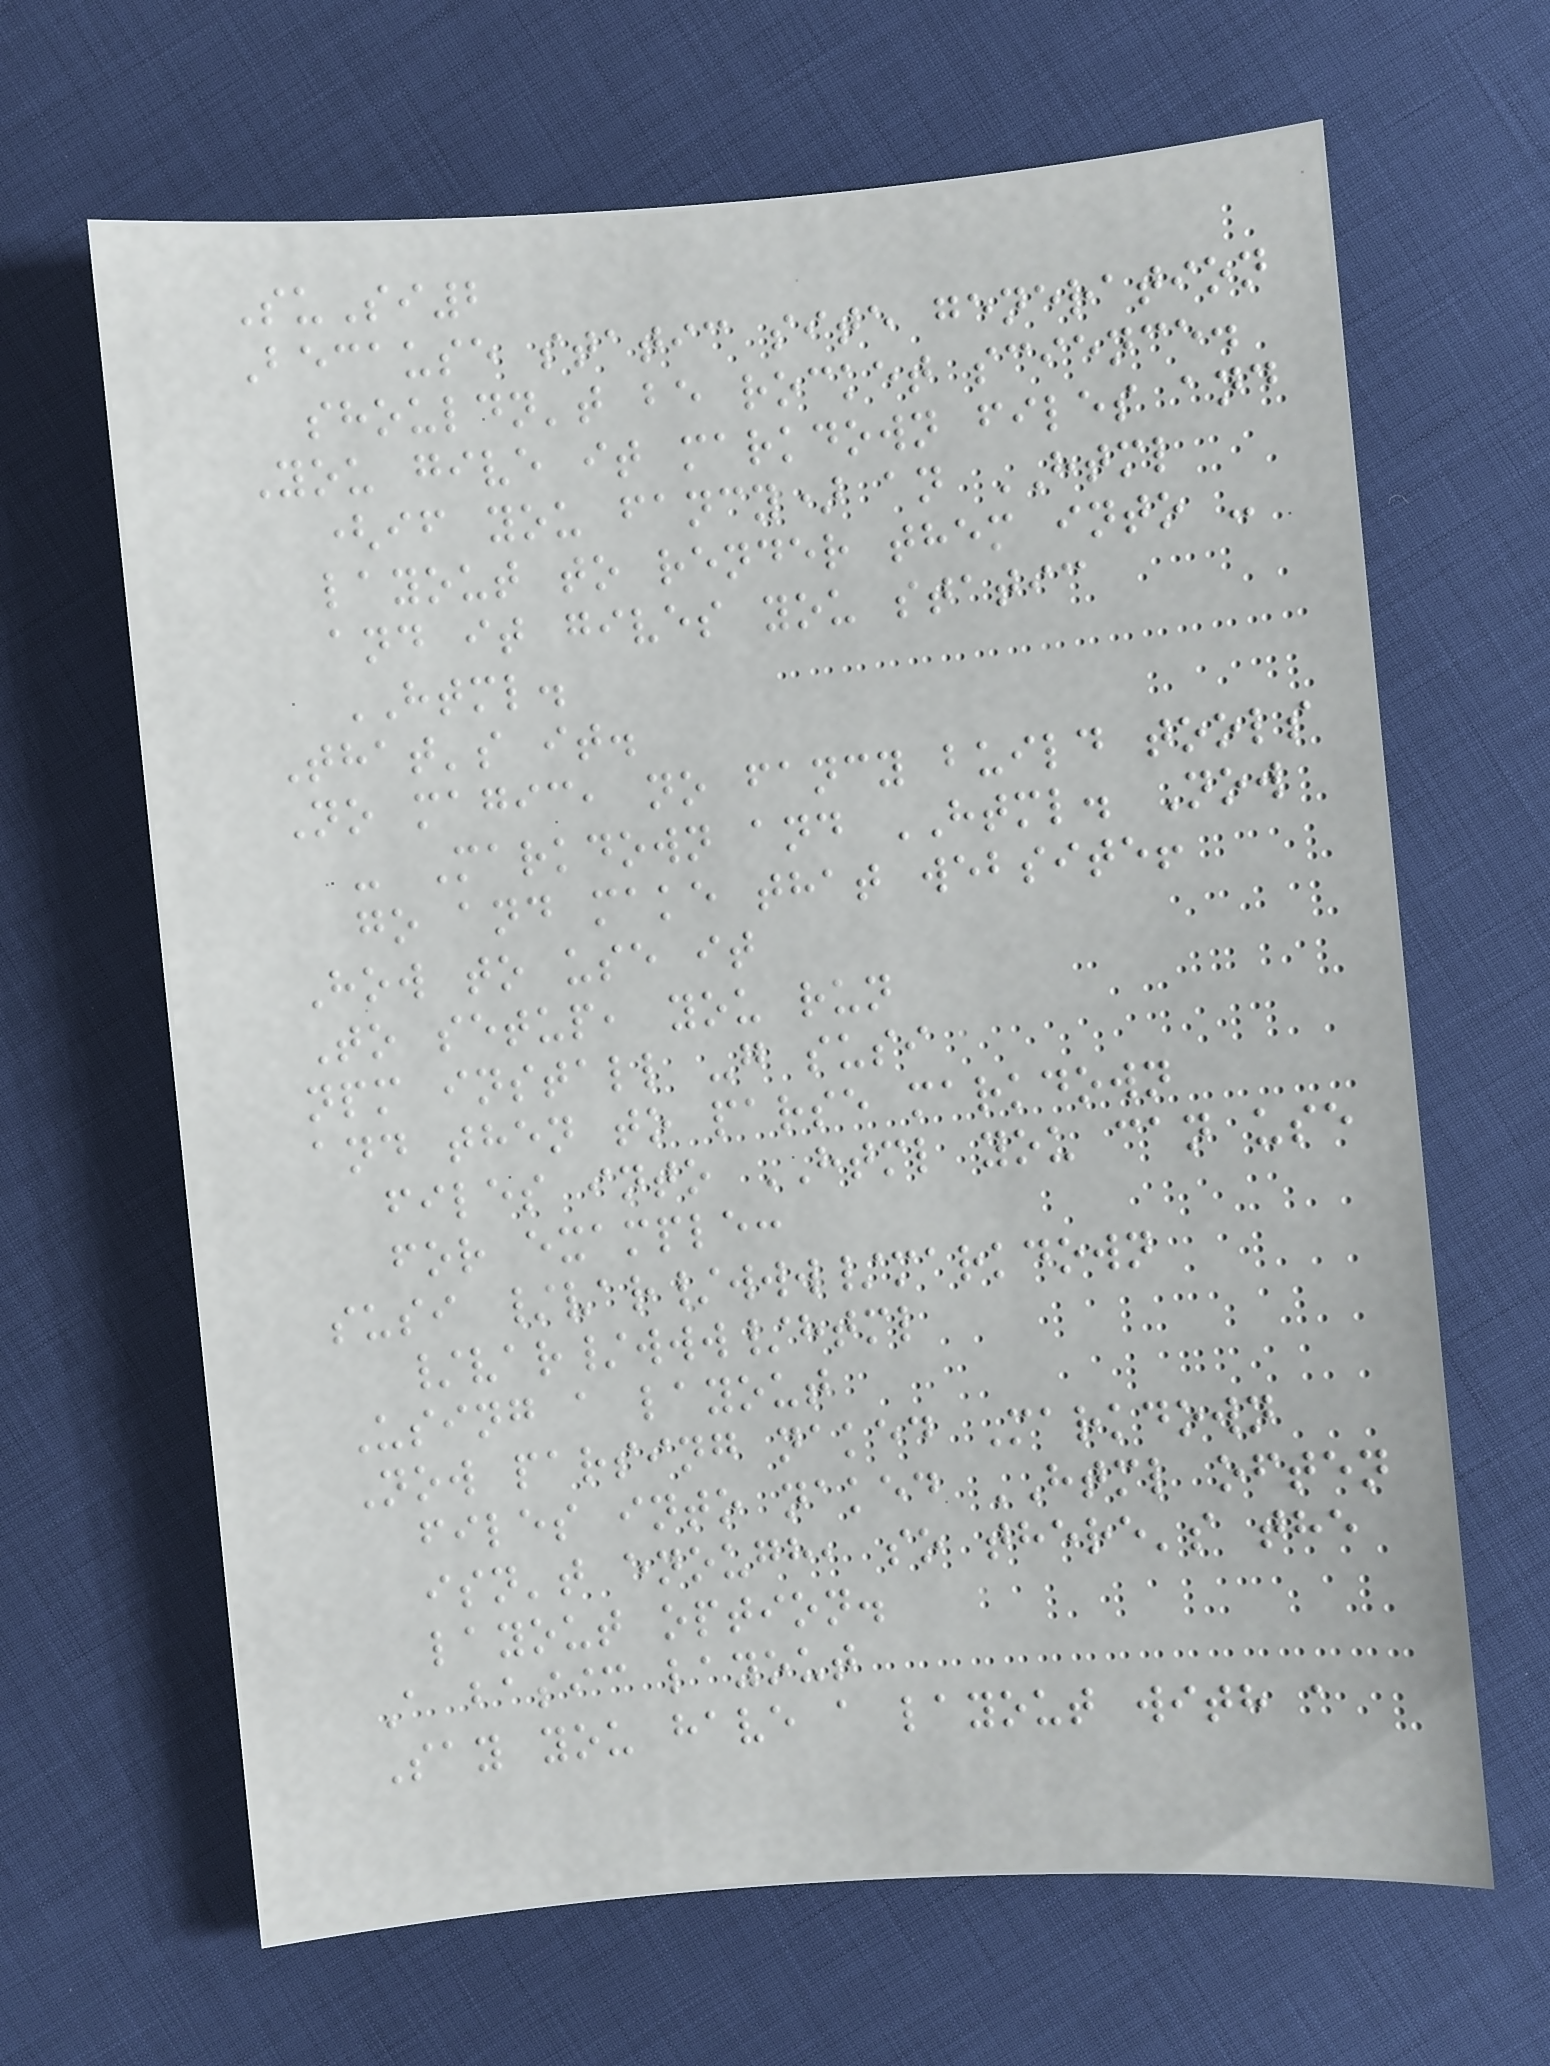SuSi2
Because static site generation
shouldn't be rocket science.
You give it markdown files and
(if you fancy) an HTML
layout to render them into -
and it gives you static
HTML.
That's it.
No magic, no fancy build tools
- Markdown and HTML. Now
go and make that website!
How to use it
To setup, you run
npm install -g susi
and then to parse markdown
files into HTML you can use
for example:
susi /var/www/markdown
/var/www/html
Using a layout
Now parsing naked Markdown
files into naked HTML often
isn't enough, so there's the
layout option.
A basic layout
Say you have a layout with a
